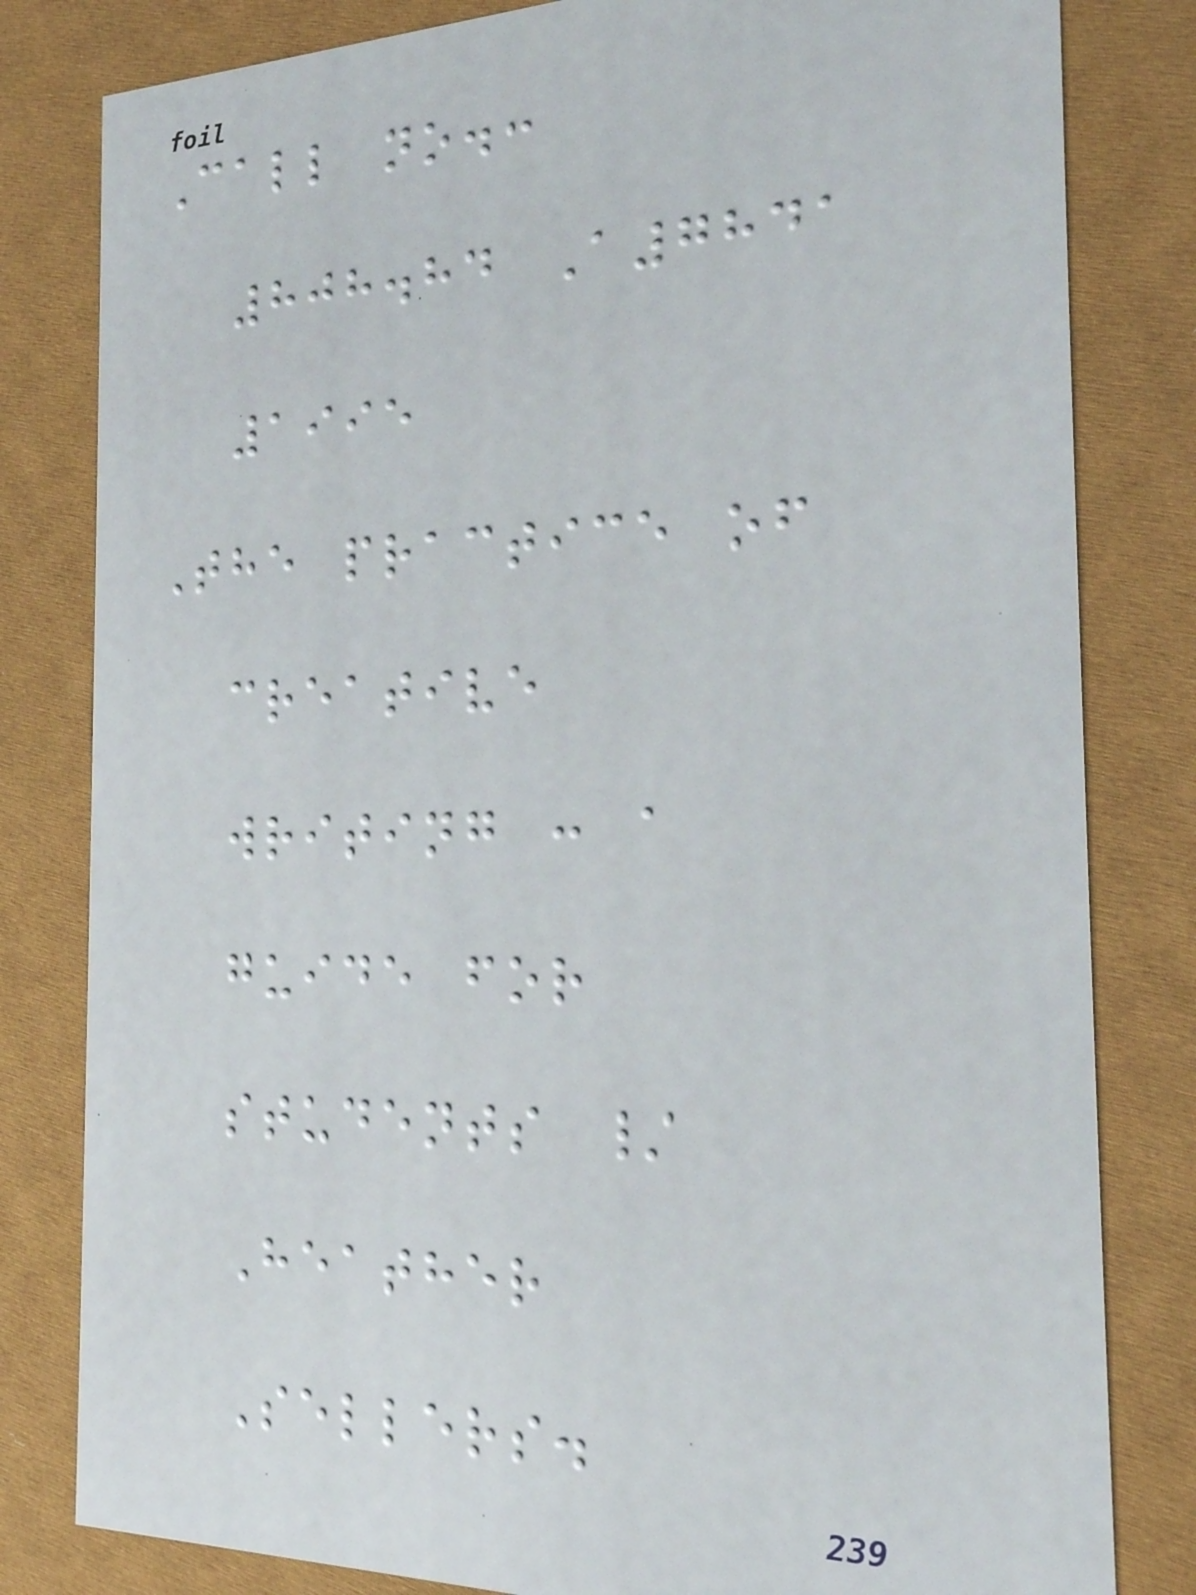Call no.:
808.84 A7841
1995
The practice of
creative
writing : a
guide for
students /
Heather
Sellers.
